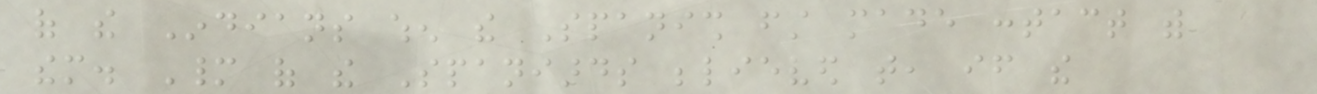of the Indians when the Spanish first made contact with
them. Many of the Spaniards believed that, if the
